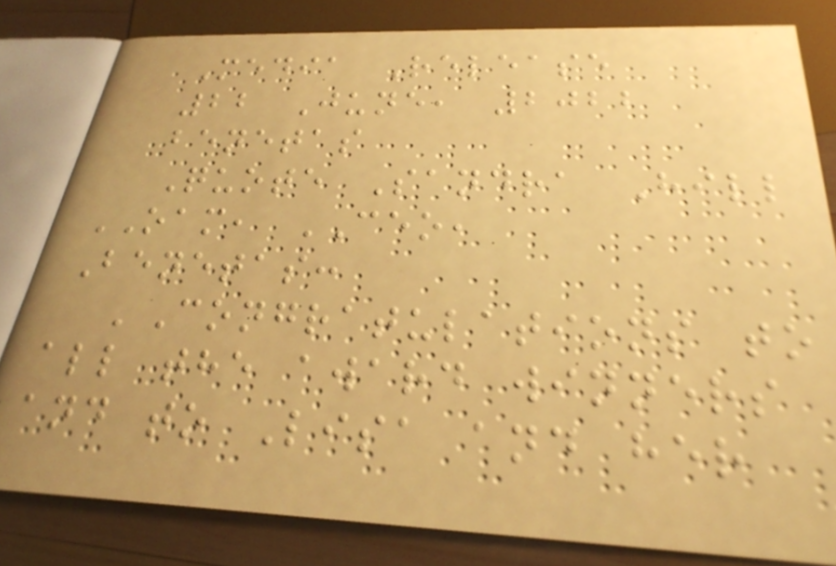Media Release
22 June, 2022
benetas
Quote Sandra Hill
OAM, CEO,
Benetas:
'Congratulations to
all the award winners
and to Lisa and her
